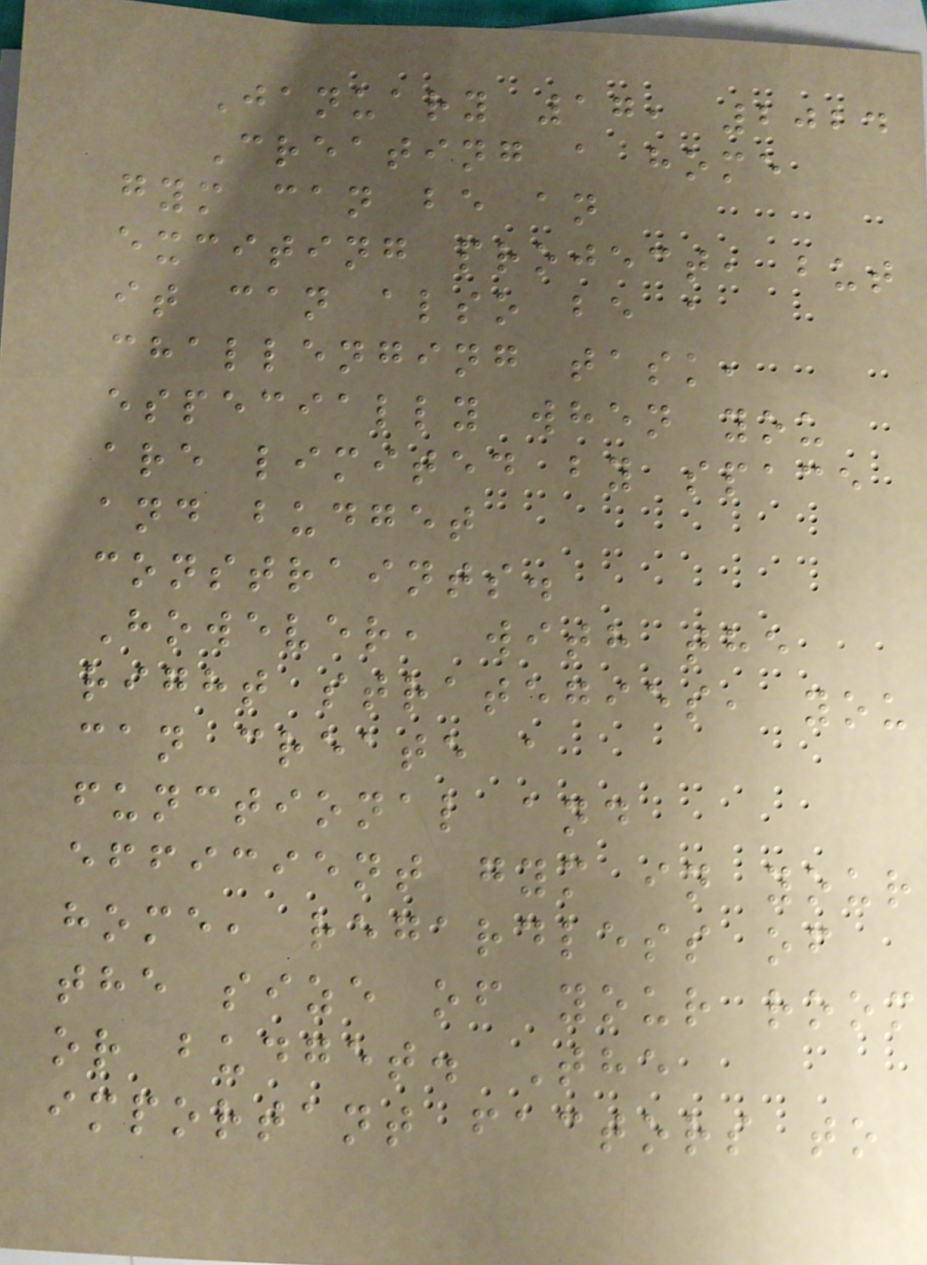January 17, 2024
Creating a home
gym can be an
exciting project, but
it can also be a
challenging task,
especially when you
are limited by space
and budget
constraints.
However, with the
right strategies, you
can create a
functional and
efficient gym in your
home, regardless of
the size of your room
or budget. The
important factors to
